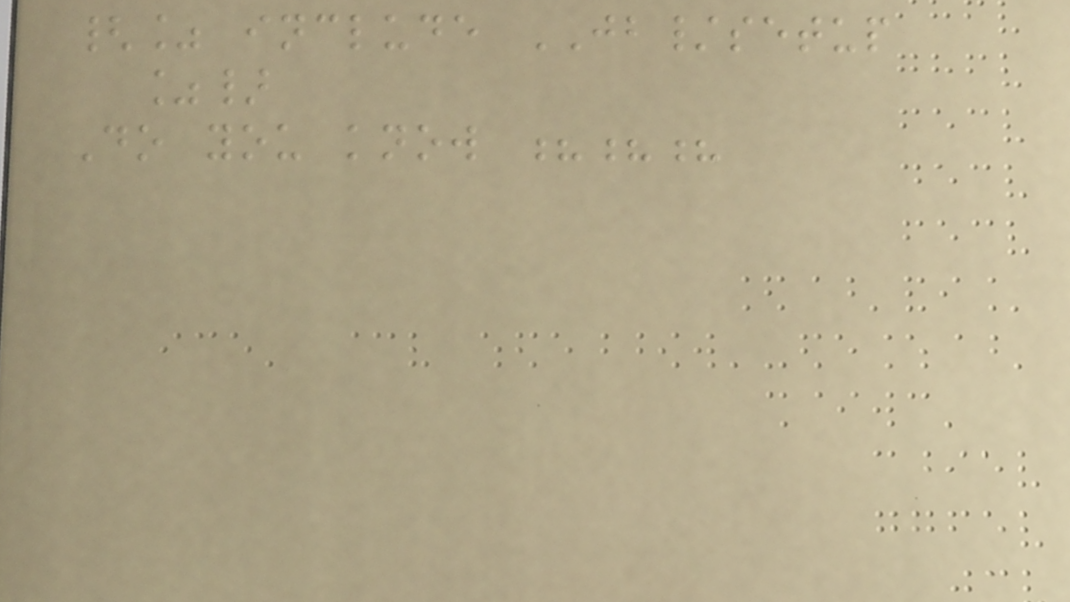{% include JB/setup
%}
Do you know ???
